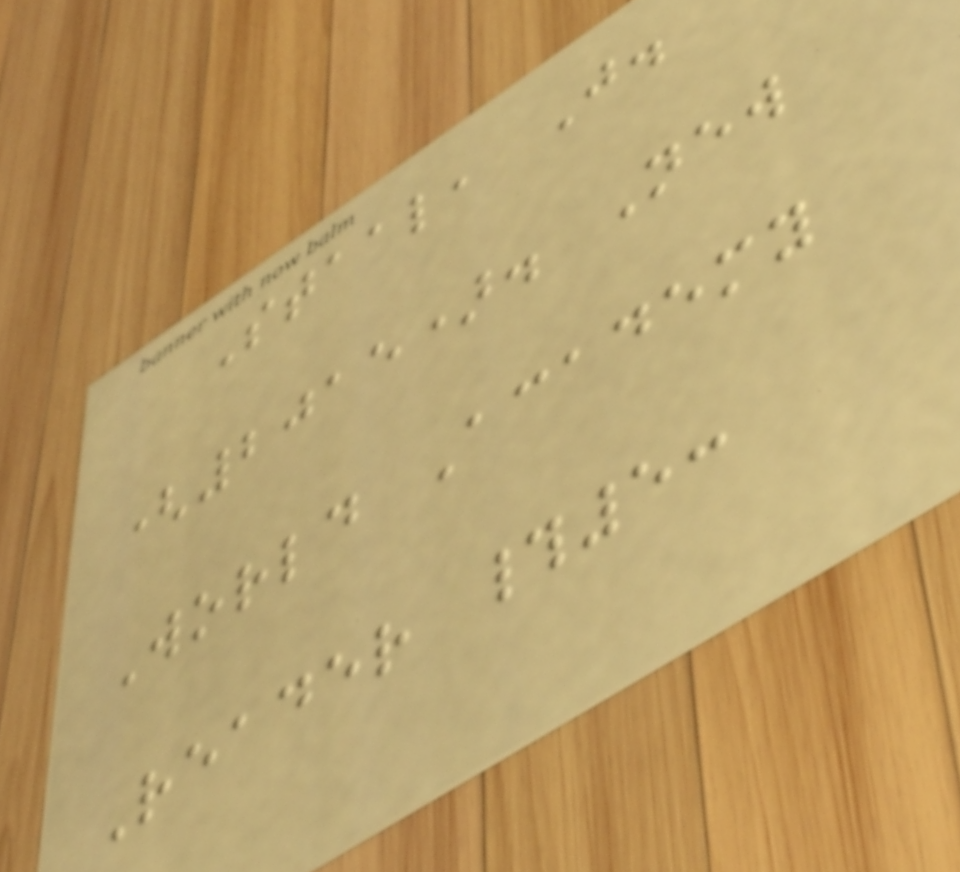Staal, J.
(2015). New
World Academy
Reader #5:
